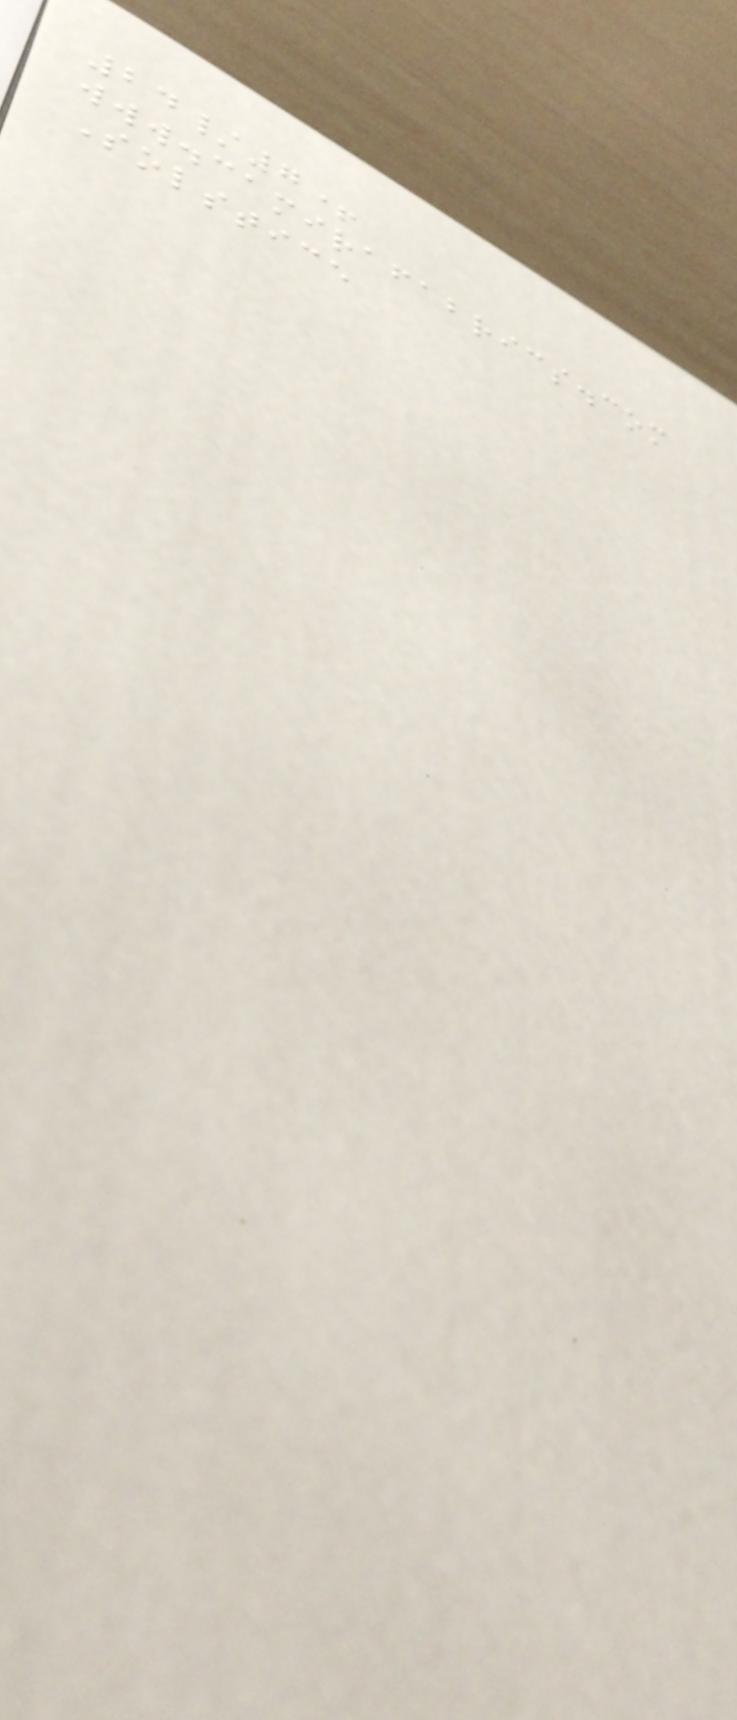24/7+
www.camirafabrics.com
Solstice
